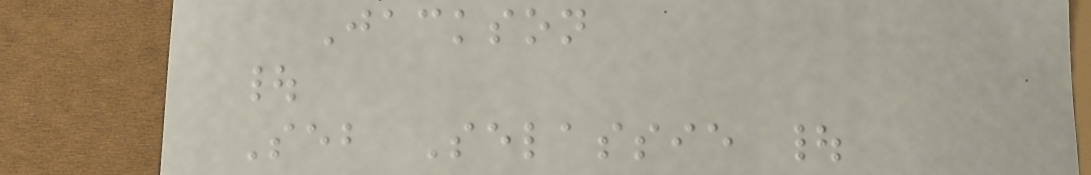Jackson
|
Seb Selassie |
